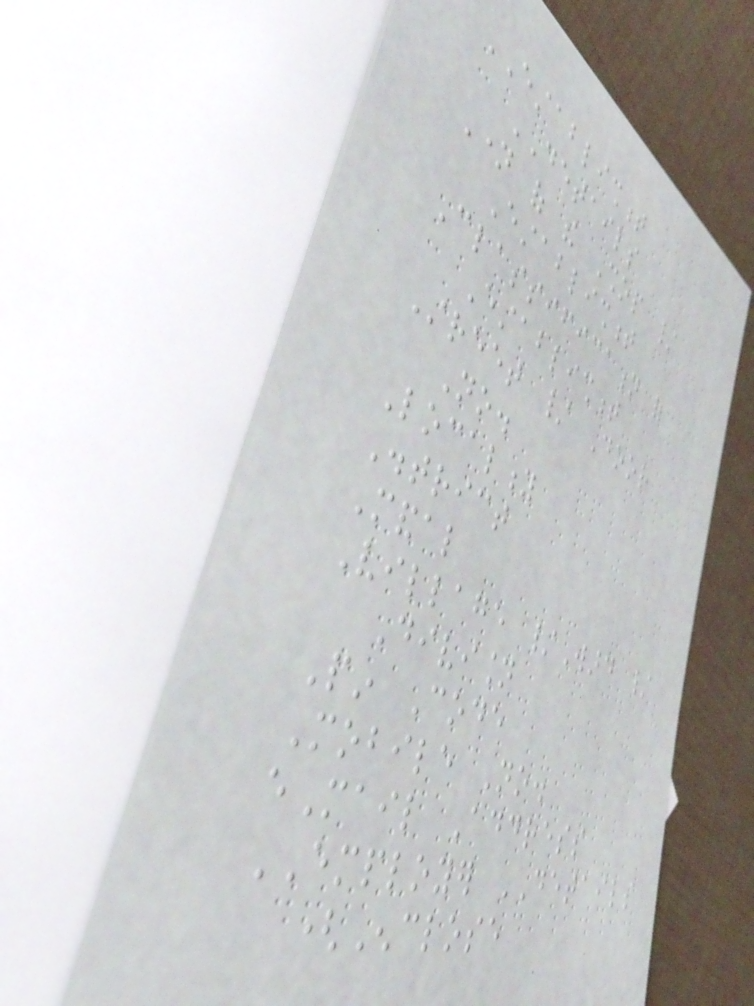ESTABLISHMENT
DETAILS
Name of the Shop /
Establishment
Classification of
Establishment
Street / Door
No.
Locality
District
Mandal
Village /Ward /
Division
Pin Code
Mobile No.
eMail Address
EMPLOYER DETAILS
(Enclose
